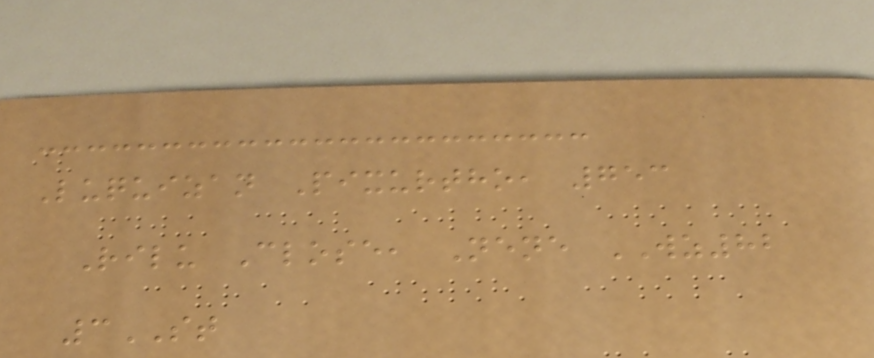Luquizan Pixurtho, 753
Rilu Close, Nene WZ82
3ST
